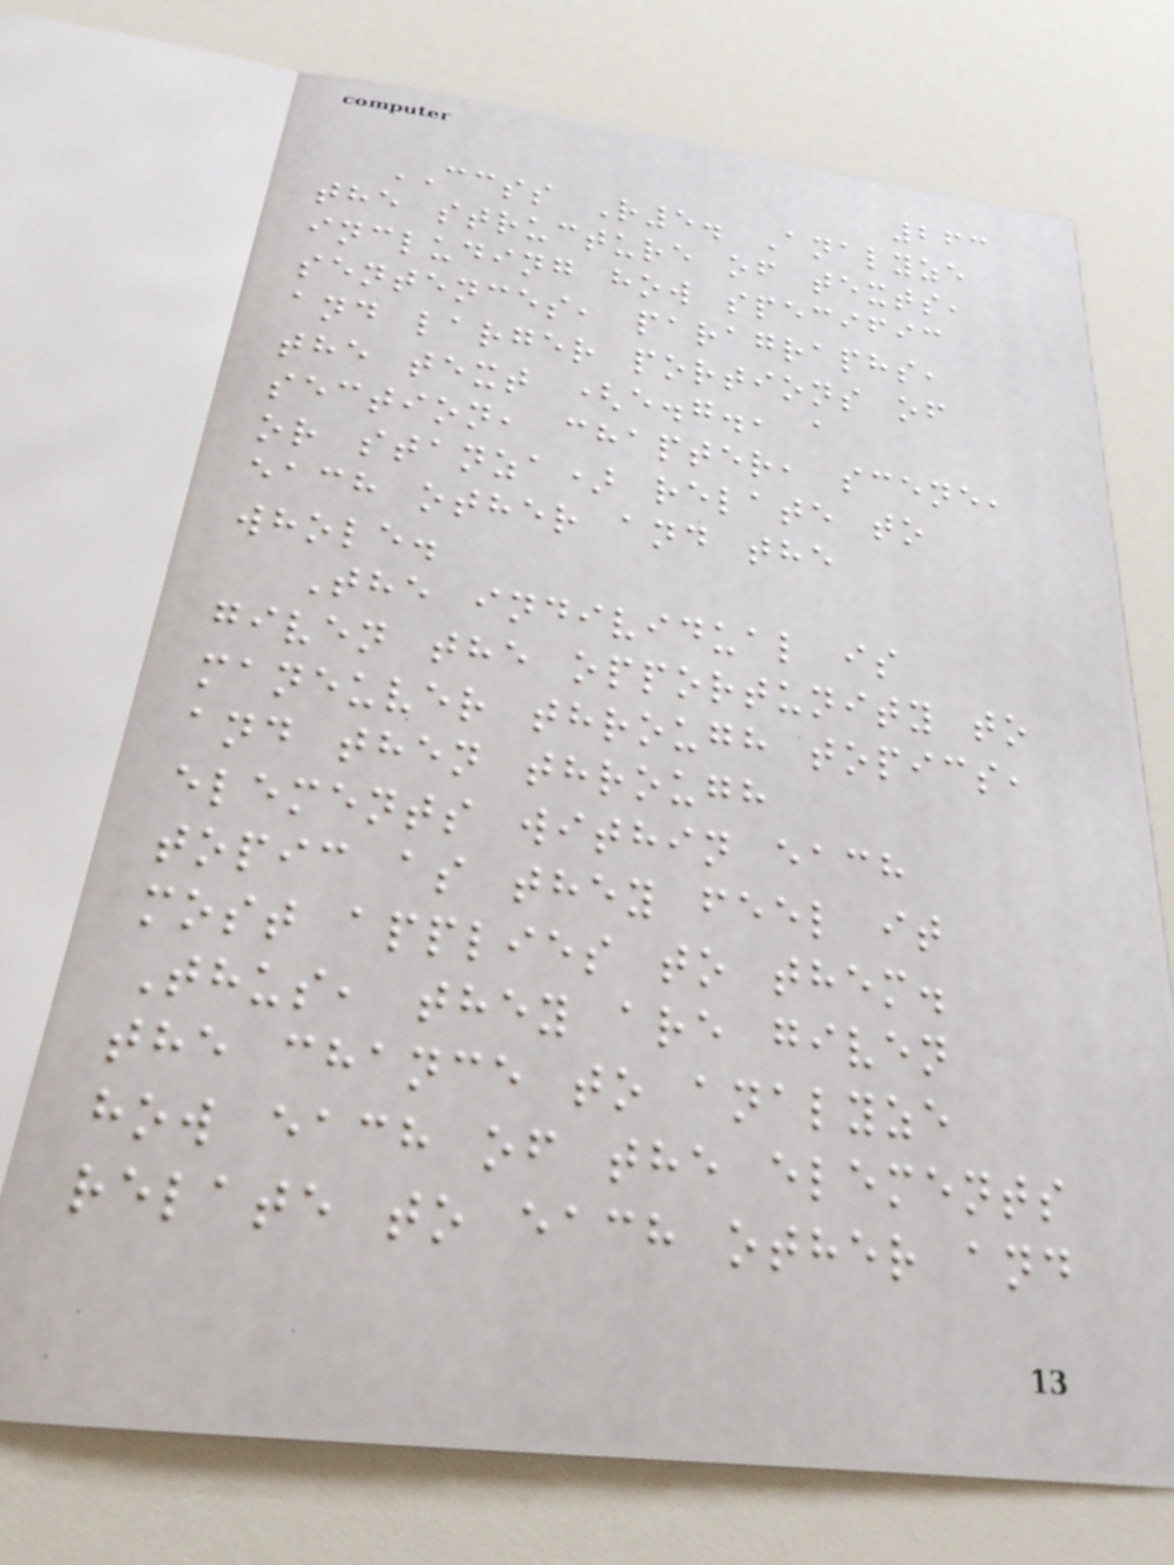263
CCSS R5. Analyze
the structure of texts,
including how specific
sentences, paragraphs,
and larger portions of
the text (e.g., a
section, chapter, scene,
or stanza) relate to
each other and the
whole.
The individual is
given the opportunity to
maneuver through topics,
and then through
elements within each
topic as they feel it
most applies to them.
Thus, they are given
the chance to analyze
how each of the elements
relate to each other and
